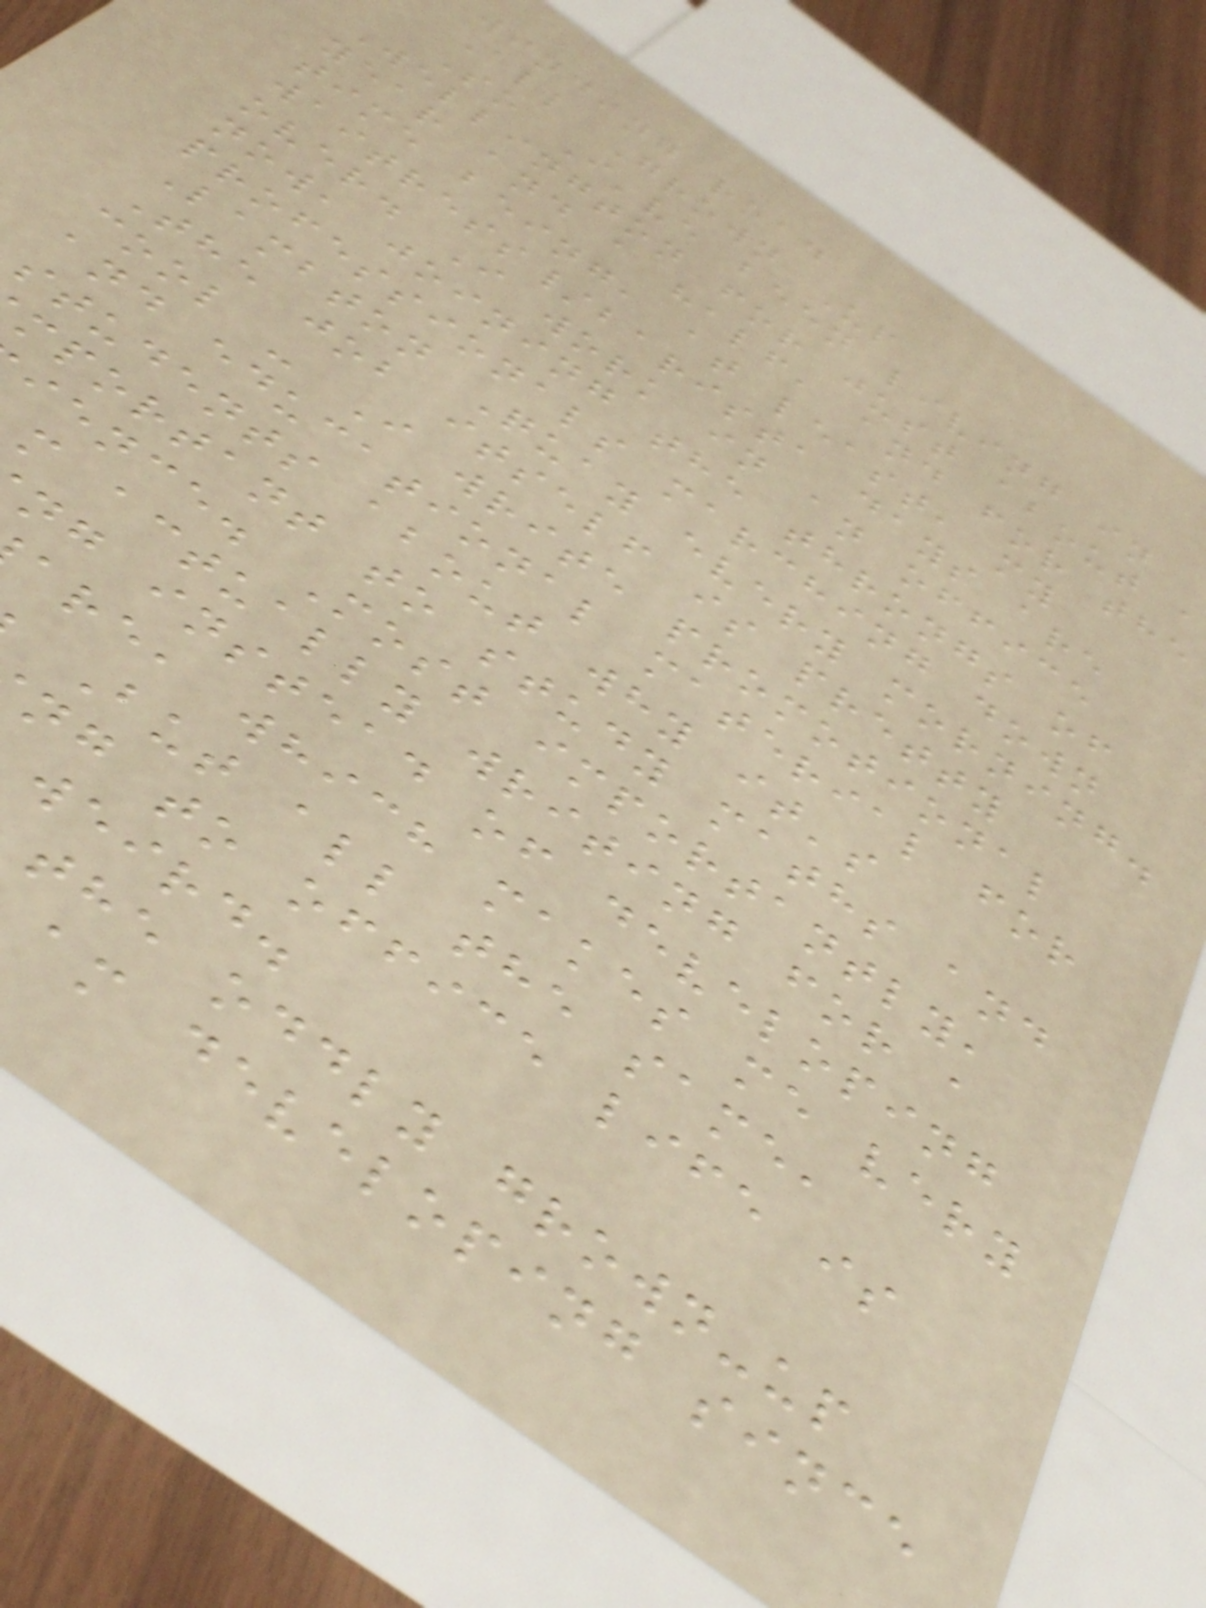winding road
All Grown Up
So I've been living in
Wellington for just about a
year and a half, and for the
time being, at least, my
waitress/barista days are
over. I work in an office
now, joining the throngs of
professionals marching down
Lambton Quay every morning.
The job itself is pretty
cool - I write promotional
and educational material for
students about why it's
mportant to study maths and
ience. Most importantly,
m actually writing for a
ng instead of developing
are, which makes me very
But all the same,
ng to office life is
weird.
the oddly grown-up
am developing since
